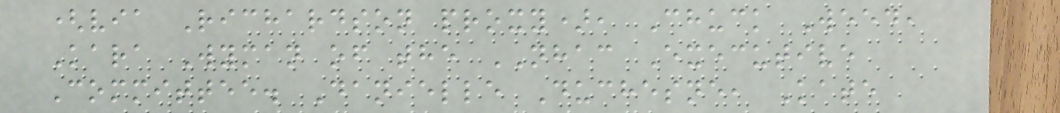(via Richardson proxy), Chuck Weed,
Kara Wyman of the NHAC Executive
Committee. Danielle Duchesne, Kate
